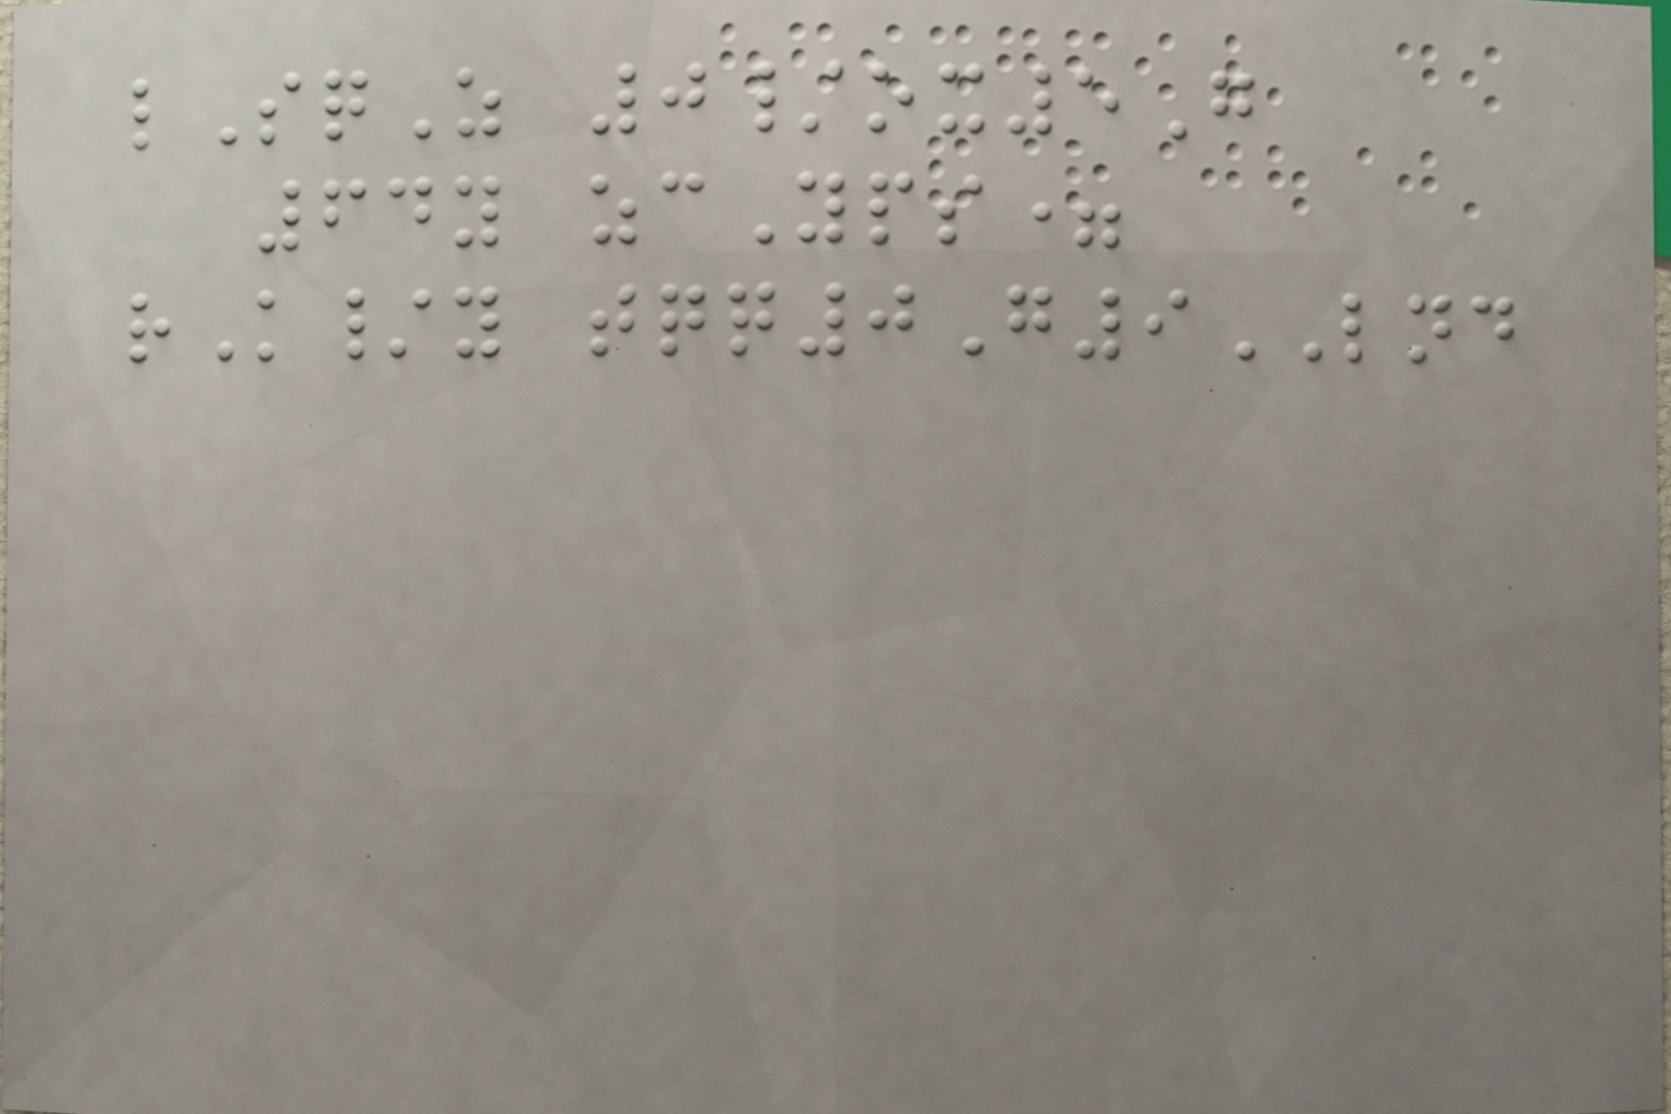lSqZ 0/ox5G
64y zcYps=
rK/y tqq0G9LND
